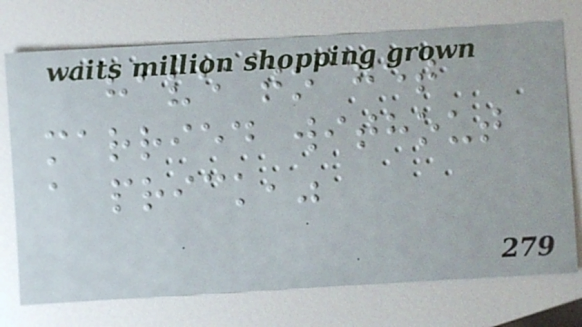have to get
married without
a prick,"
